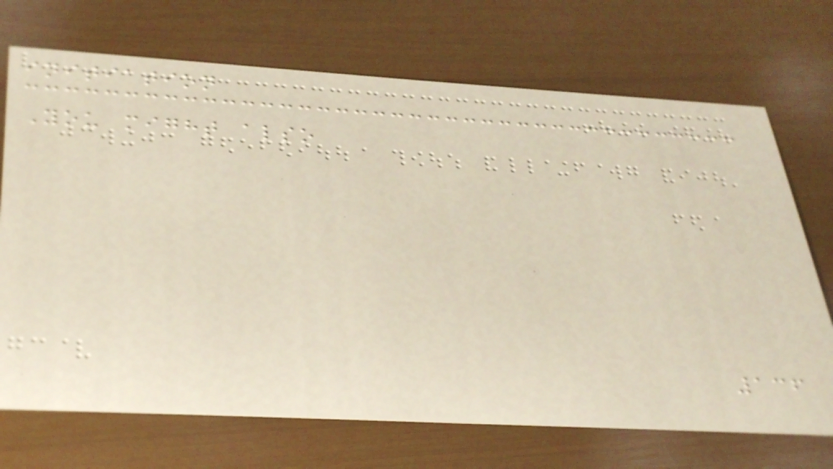initiation
You might also
136
